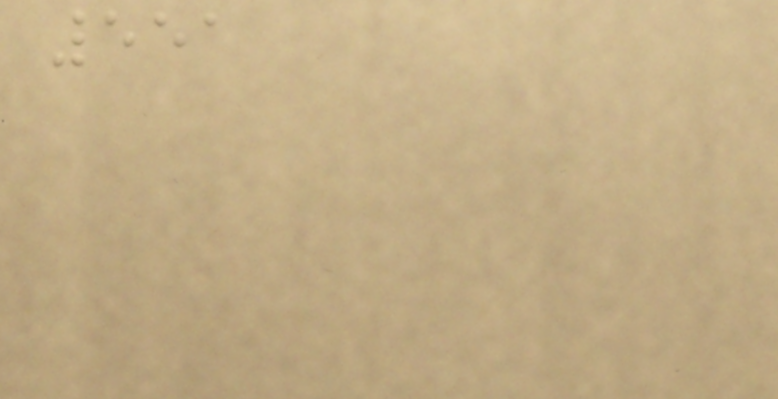551
